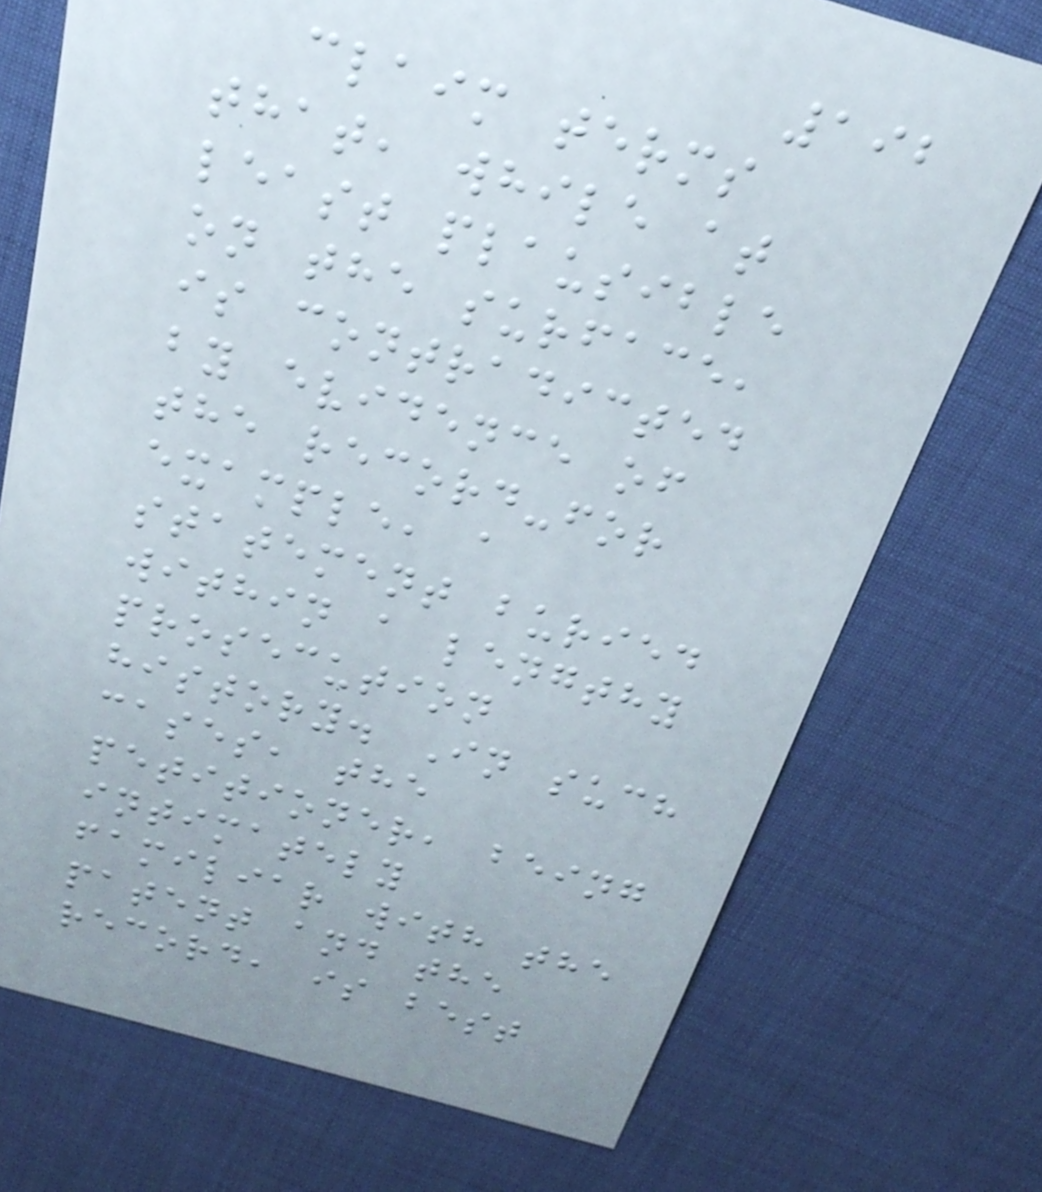192
claim terms
that, while at
least plausible
on the surface,
is contradicted
by evidence of
the record-for
example, a
statement buried
within a lengthy
prosecution
history. In such
cases, the
petitioner, being
intimately
familiar with the
patent and the
record, is best
